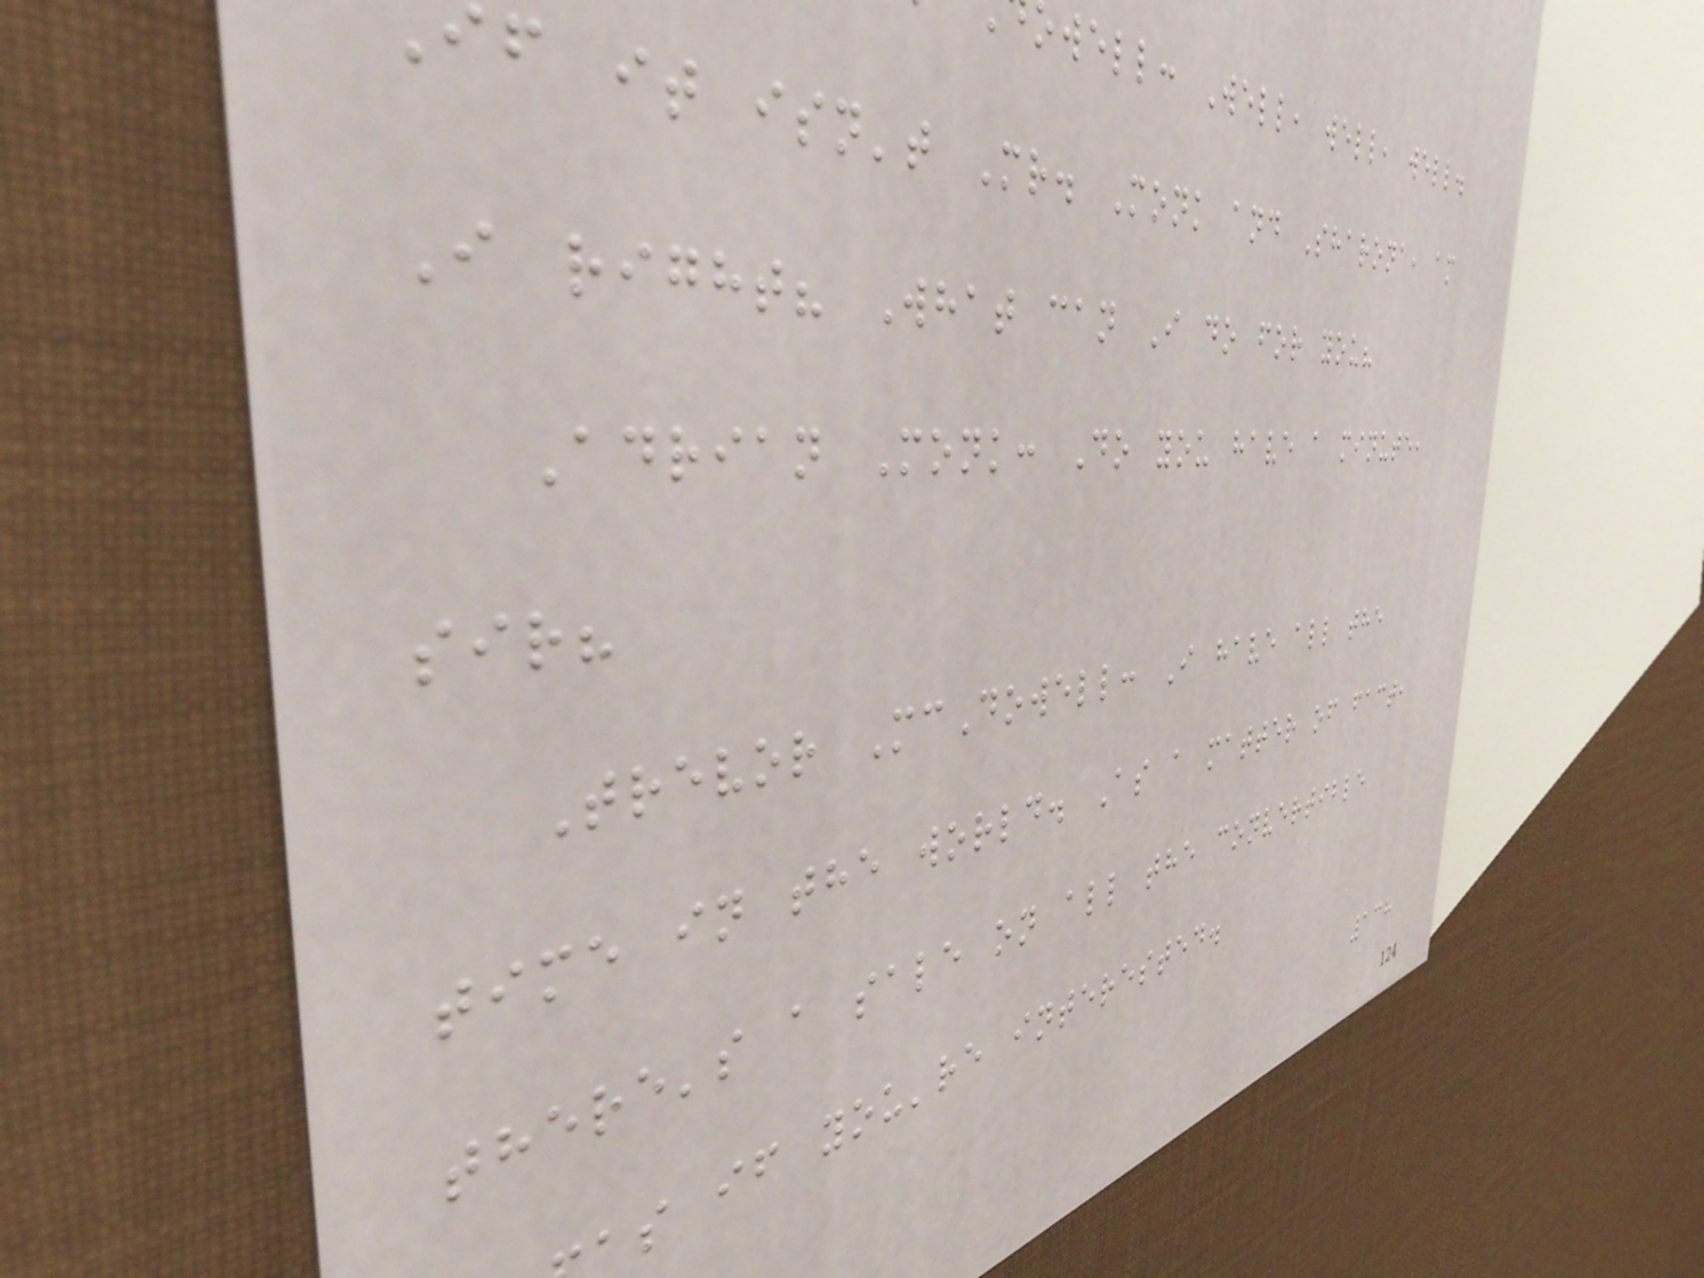owell: Well, well, well.
f it isn't Mr. Monk and Sharona, am
I right? What can I do for you?
Adrian Monk: Do you have a minute,
sir?
Trevor McDowell: I have all the
time in the world. As a matter of fact,
there's a sale on all the convertible
as if you're interested.
138
